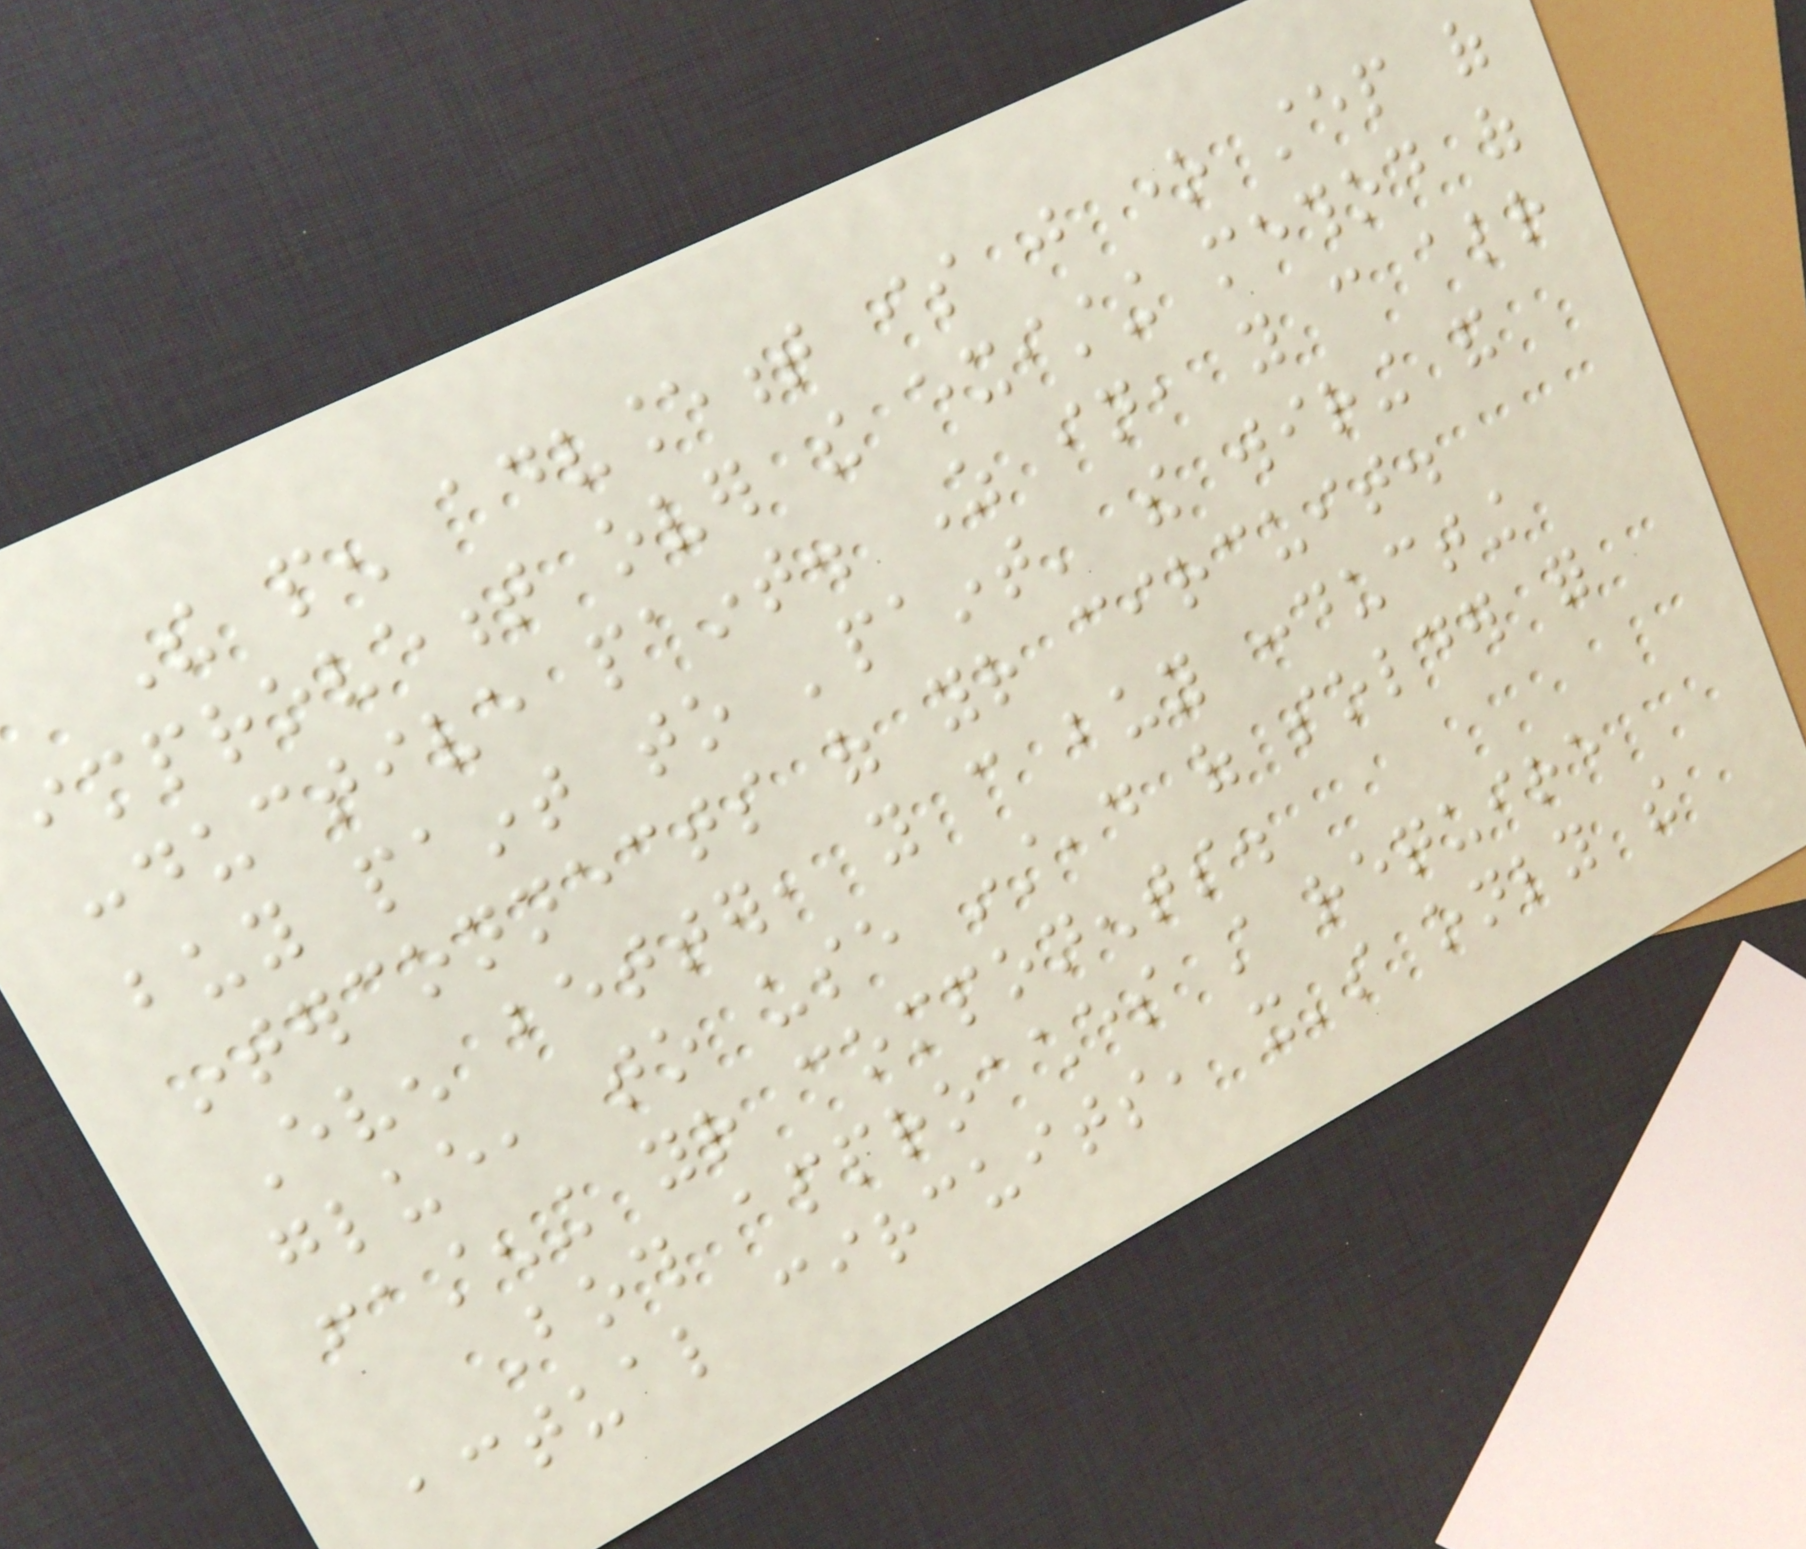The pen advancement is just one step of
improvement over the existing method of
conductive paint. As in, you can already
buy paint to 'paint' the wiring and
interconnects of your circuit.
Even better, you can buy conducting
glue, to use instead of solder for
fastening your components.
Both approaches still require
actual circuits, it's only the
